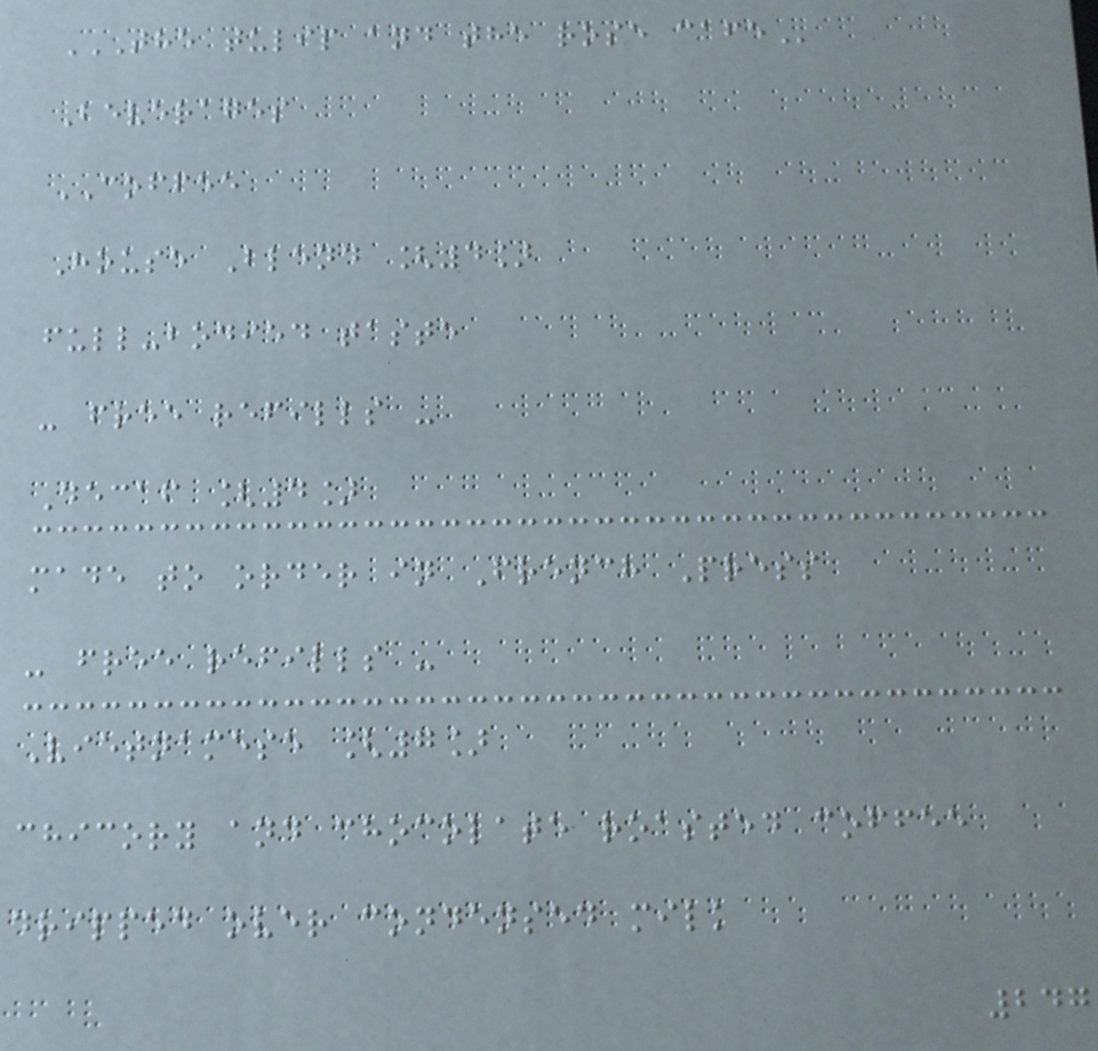THE TULIP AND THE ROSE CAFE
Beverages
COFFEE
House Blend [4]
full-bodied taste
- free refills -
Decaf [4]
made to order in French Press
- free refills -
Vietnamese [7]
chicory and chocolate roasted coffee
dripped over condensed milk
247
